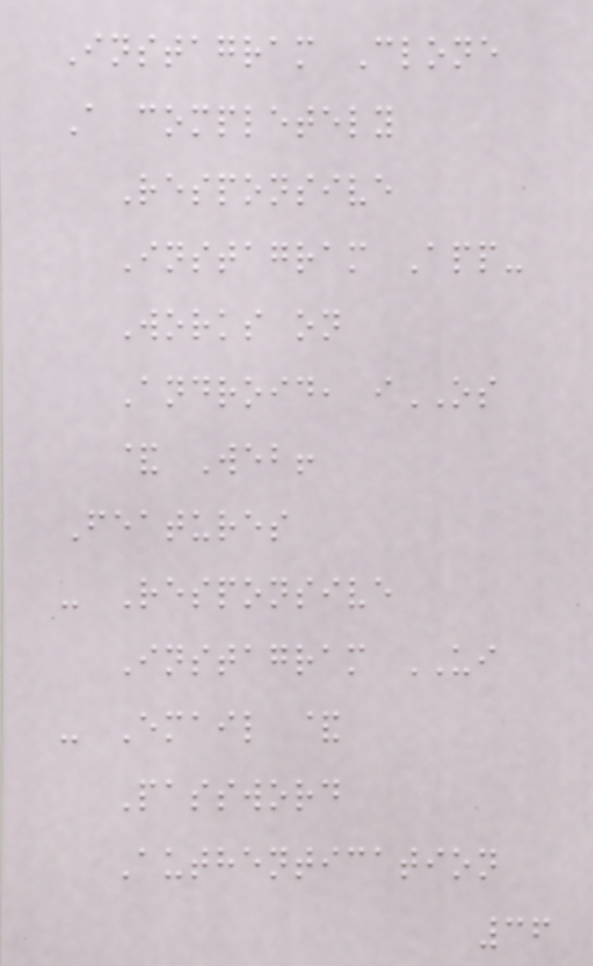Instagram Clone
A completely
Responsive
Instagram App-
Works on
Android, iOS
& Web!
Features
- Responsive
Instagram UI
- Email &
Password
Authentication
36
